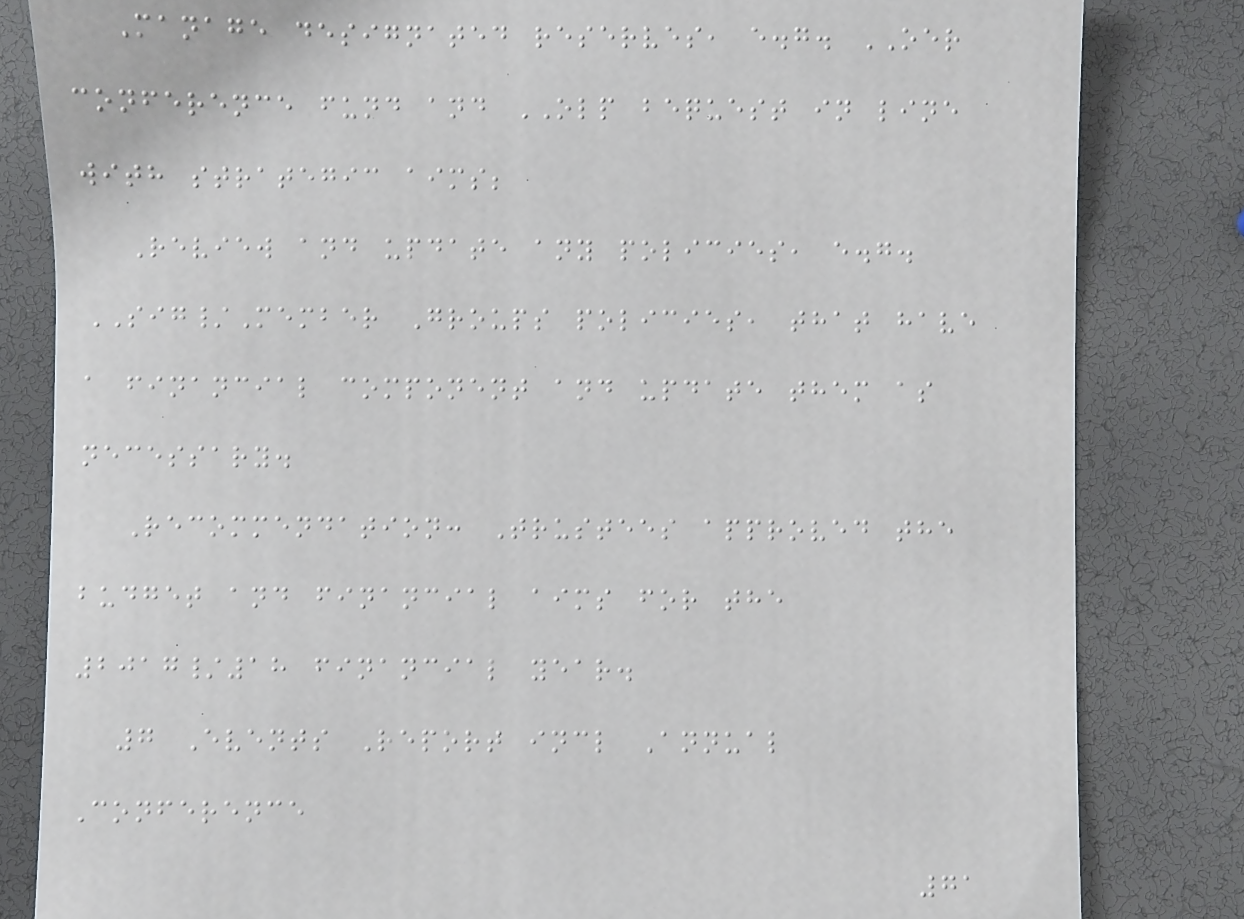Manage designated reserves, e.g. OER
conference fund and OLP bequest in line
with strategic aims;
Review and update any policies, e.g.
SIG/Member Groups policies, that have
a financial component and update them as
necessary.
Recommendation: Trustees approved the
budget and financial aims for the
2017/18 financial year.
7 Events Report incl Annual
Conference
71
